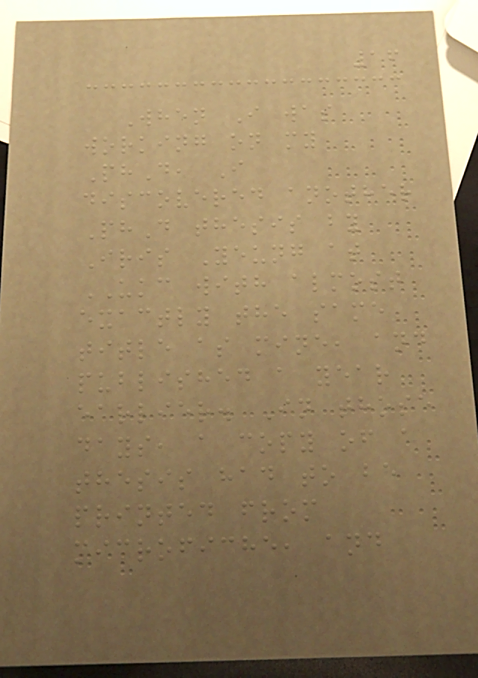16
When I was
working on my
PhD, I
discovered another
PhD thesis by
Iris Yeung at
UKC with almost
exactly the same
title as mine, and
published a year
earlier. In those
days, a copy of a
thesis had to be
printed from
microfiche, and
